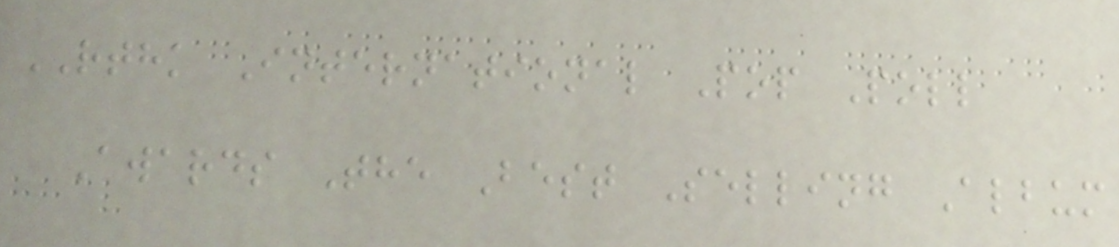RTHK International Pop Poll
Awards The Best Selling Album
